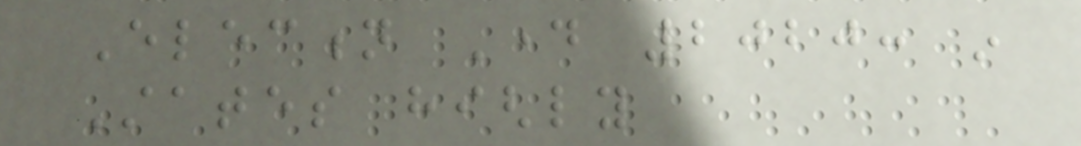Election Day 2020: in
States highly
